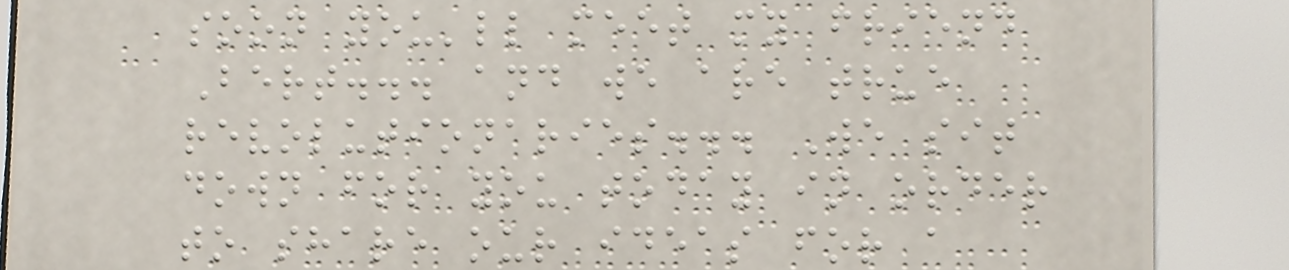soon you'll meet my friend
Bert... and we are true
revolutionaries... We sit
down for you today in order
to share our ideas for a
